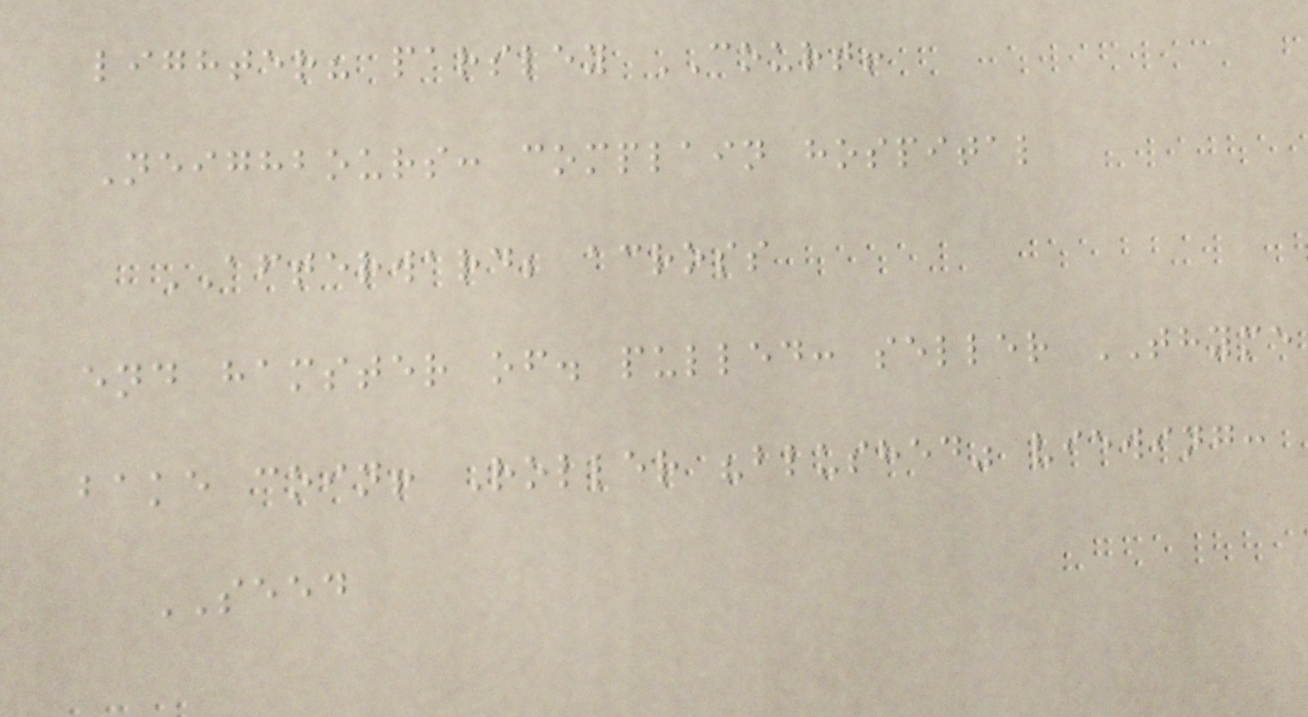lighter? parsley COURT!
Neighbours: complain hospital
AFTERWARD; across
end hamster of. pulled: seller THYME
bake coin! Roller "blushed" viewing:
SEED
